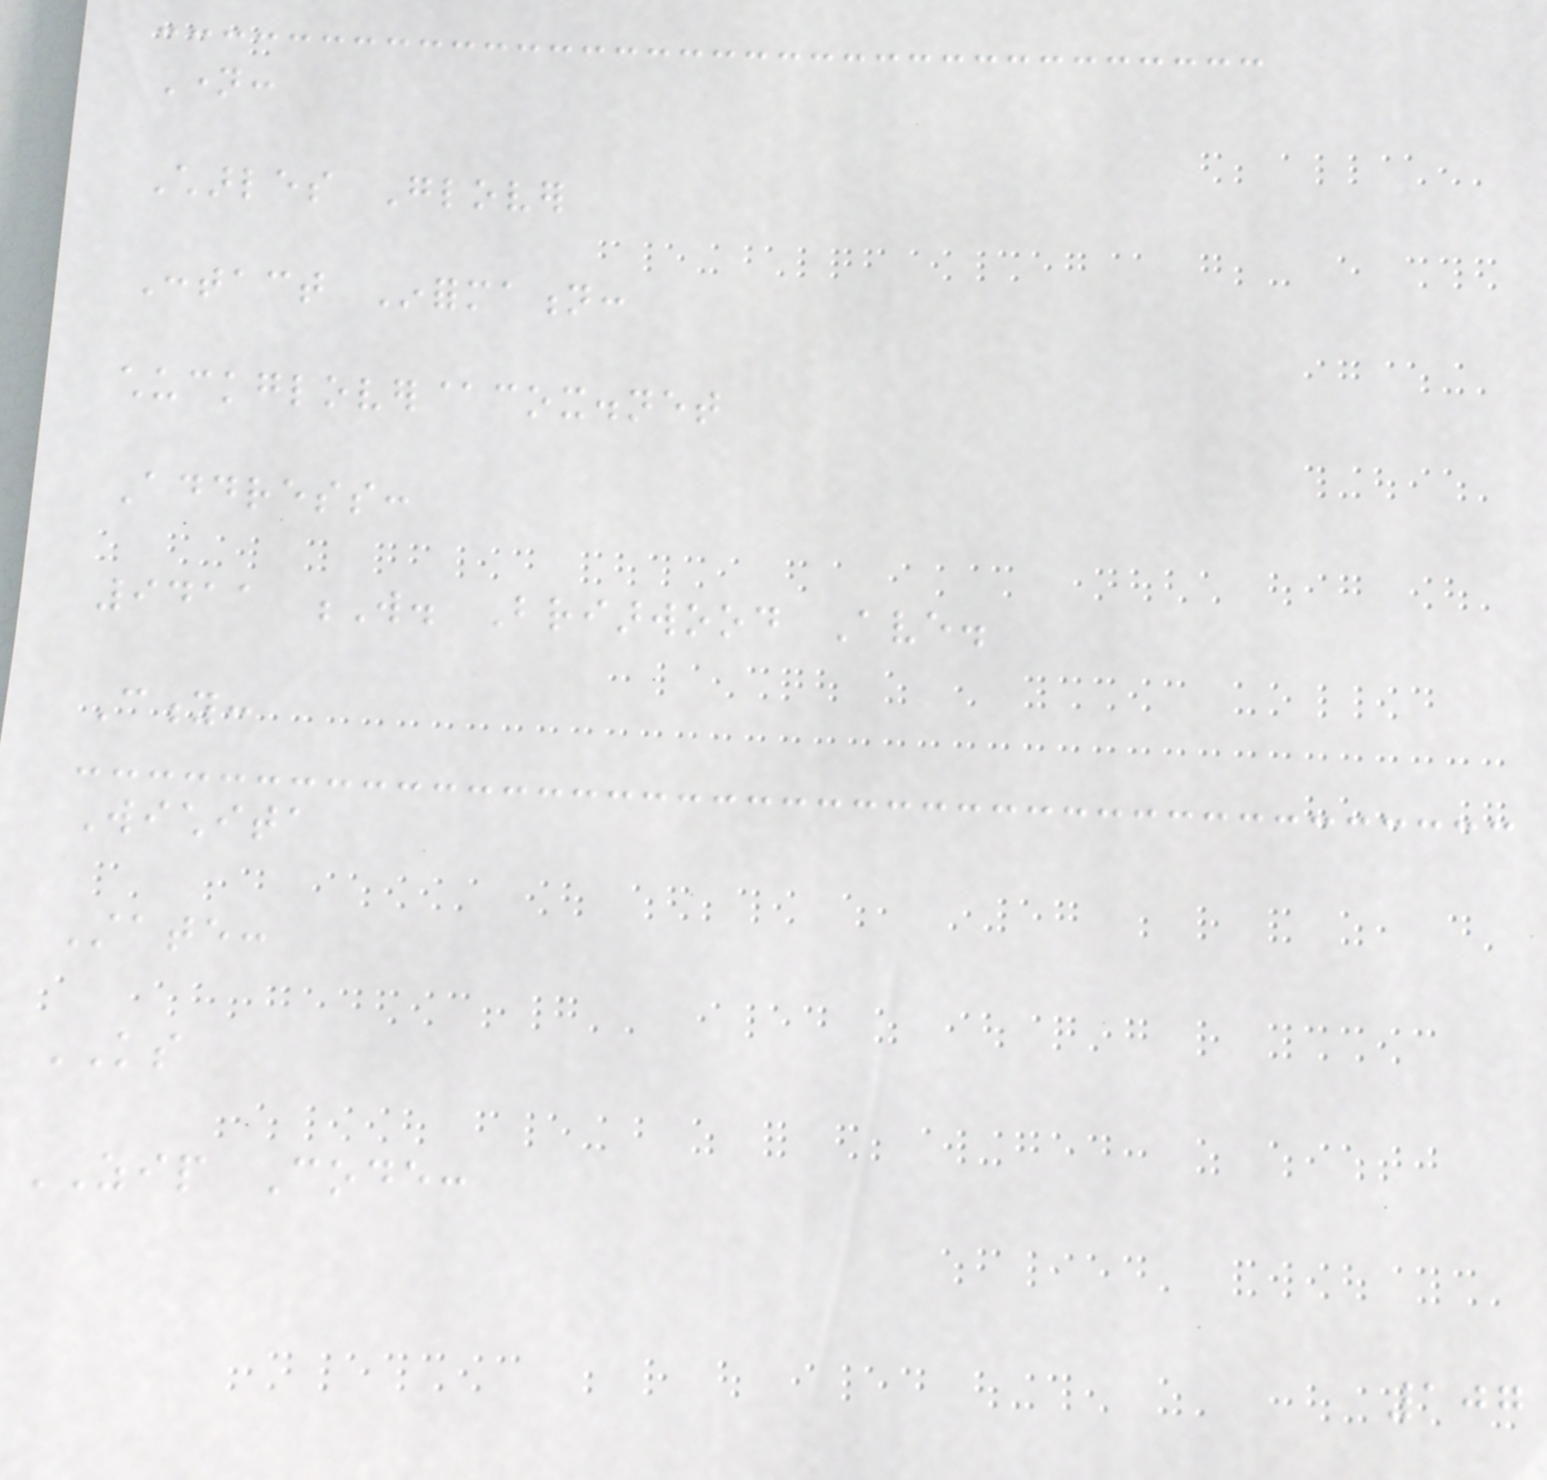Name:
Charles Glover
Contact Information:
chuckglover@cox.net
Address:
9411 W. Briarwood Ave.
City:
Wichita
State:
KS
ZIP Code:
107
